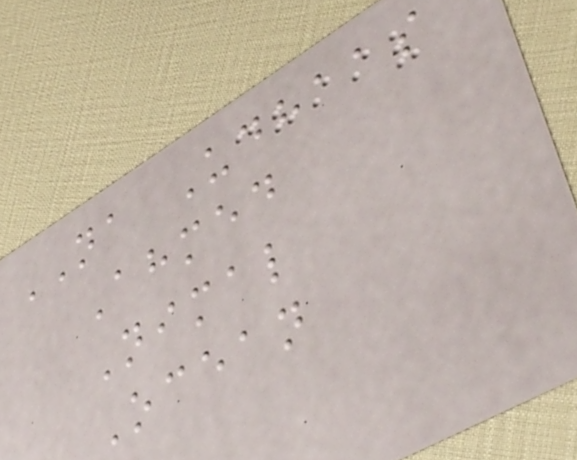NA Udhaas
Ahmed
Nimal
Ocean
